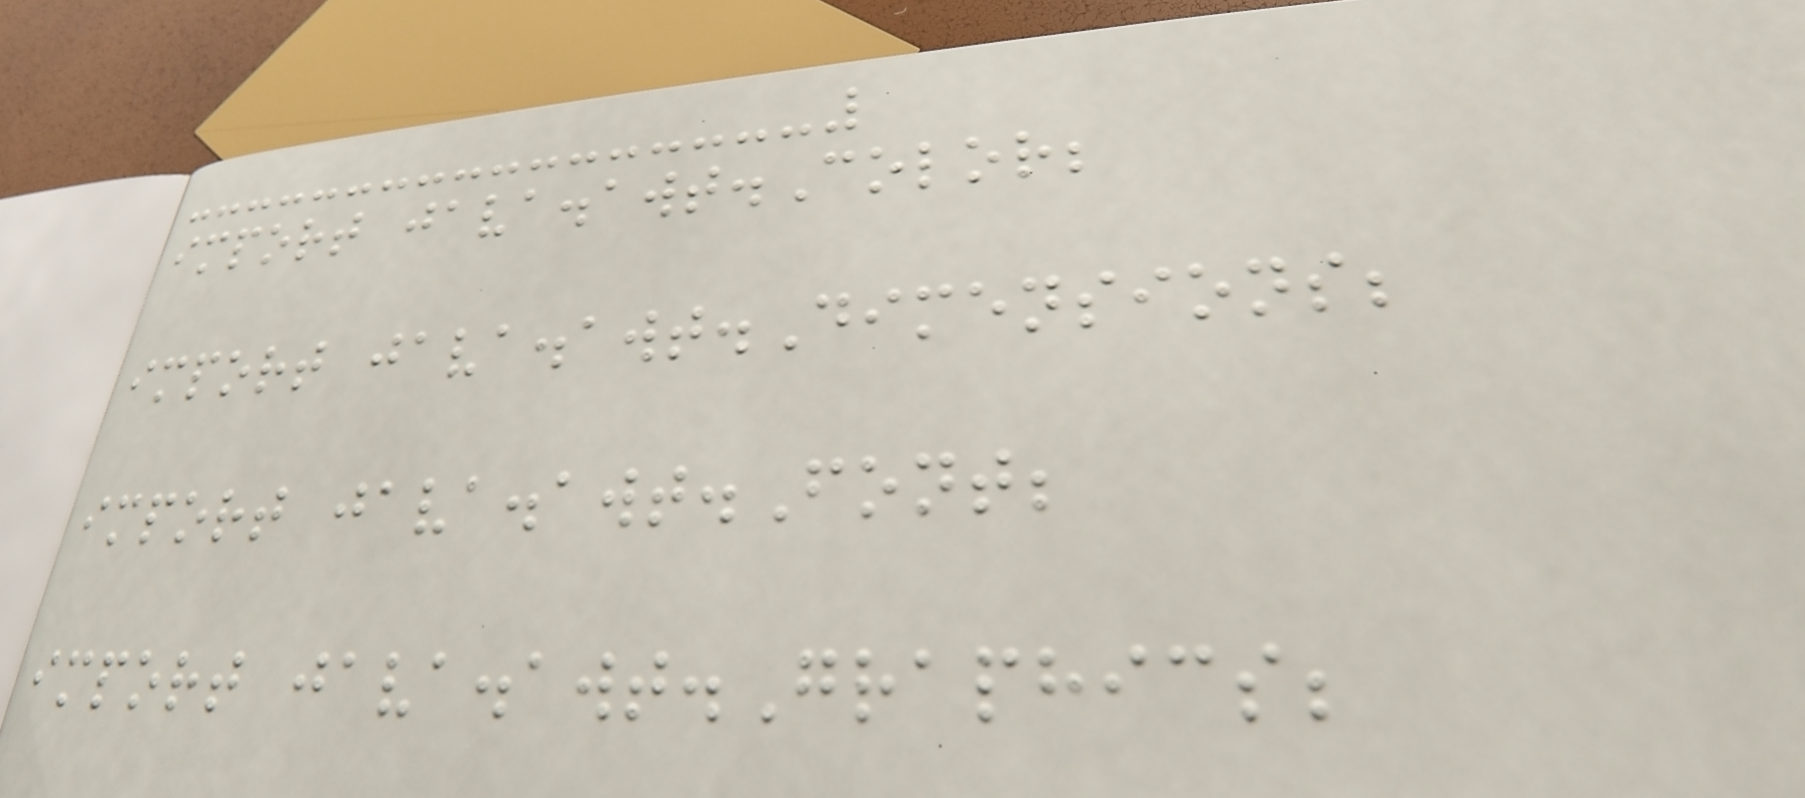import java.awt.Color;
import java.awt.Dimensions;
import java.awt.Font;
import java.awt.Graphics;
